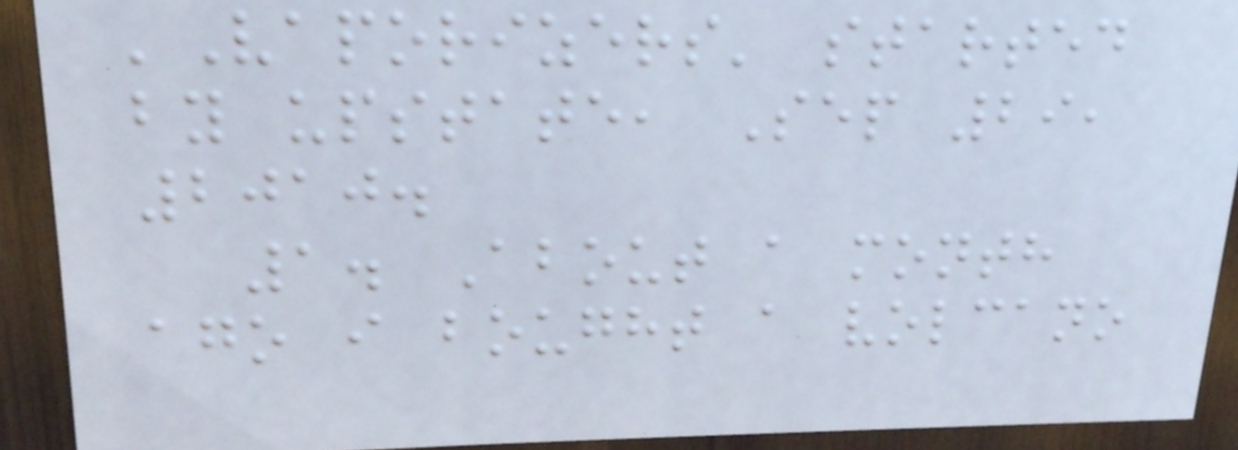'Vaporizers' started
by upstate, Sep 29,
2010.
1. About a month
ago i bought a volcano
